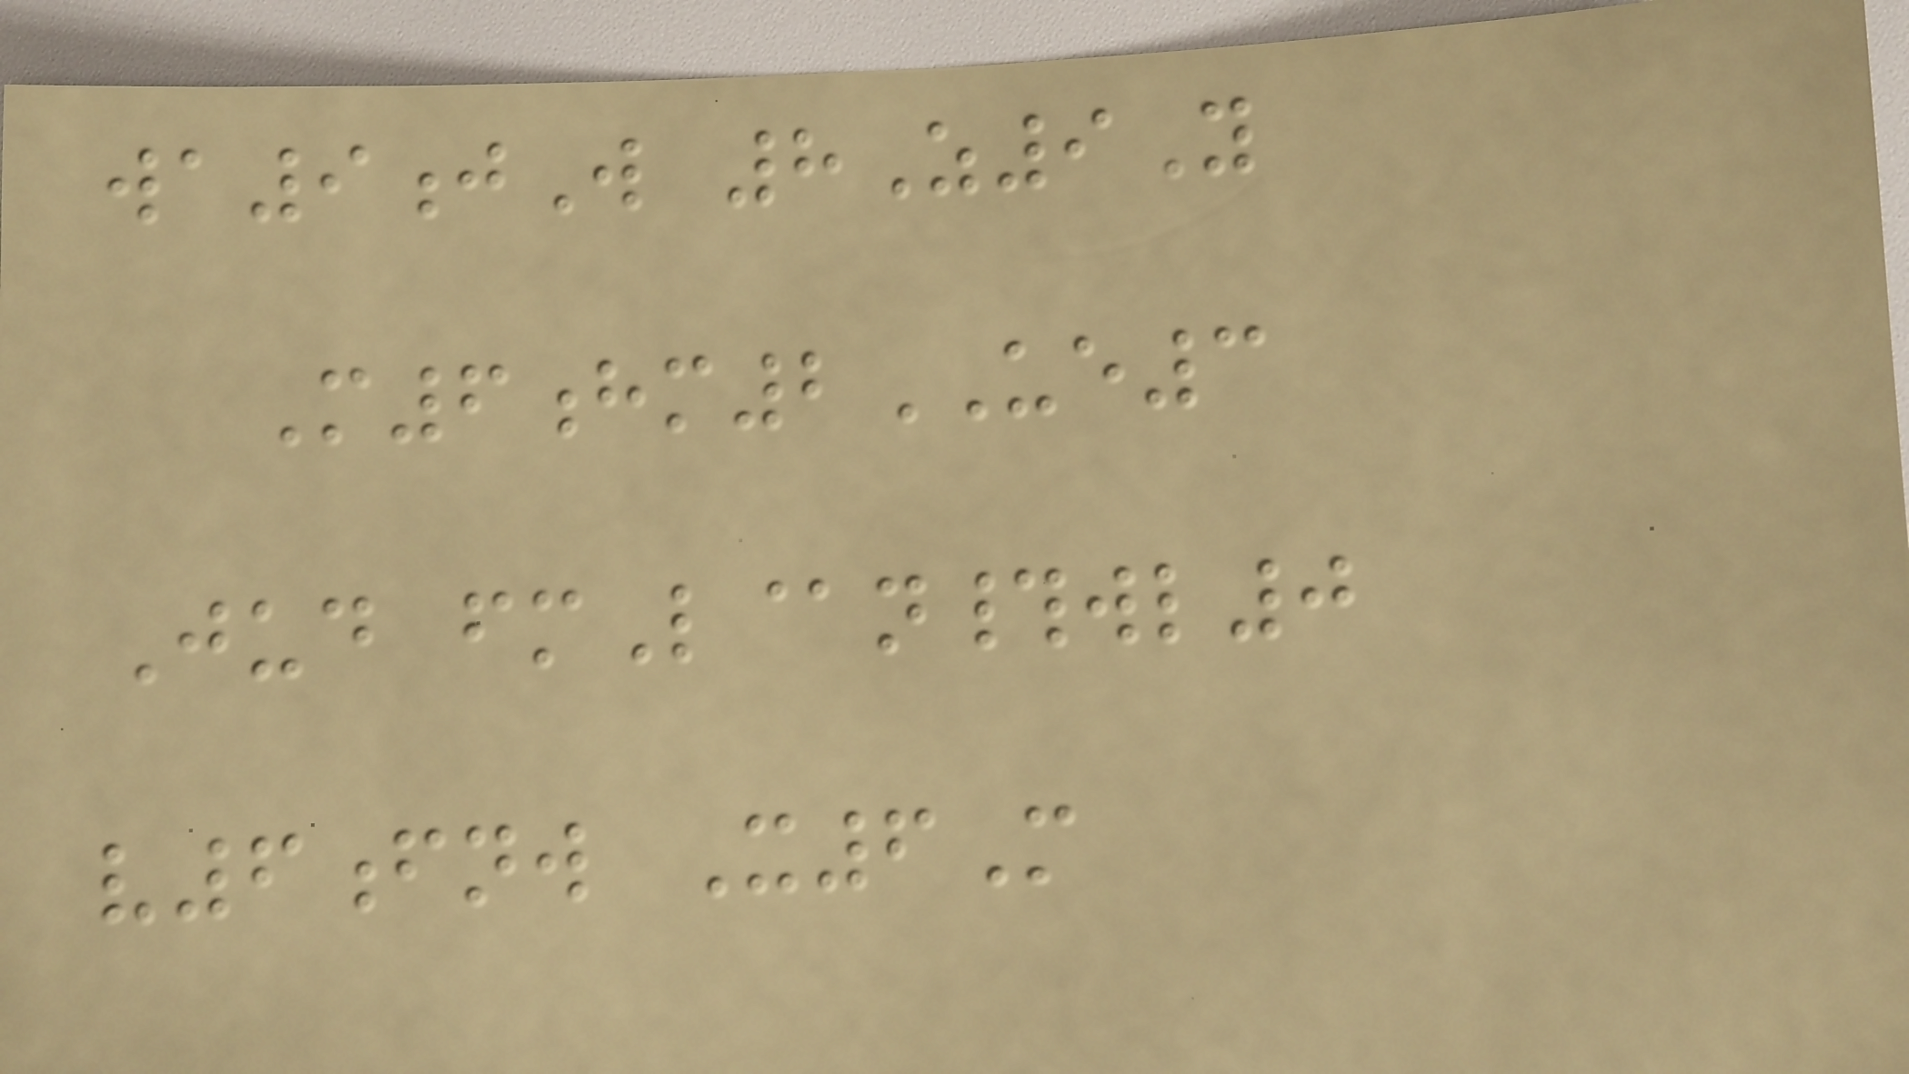wa9jW 8Z9Y
M6hm2UE3
Jud fmL@n#wl0
v6fnw X6M
